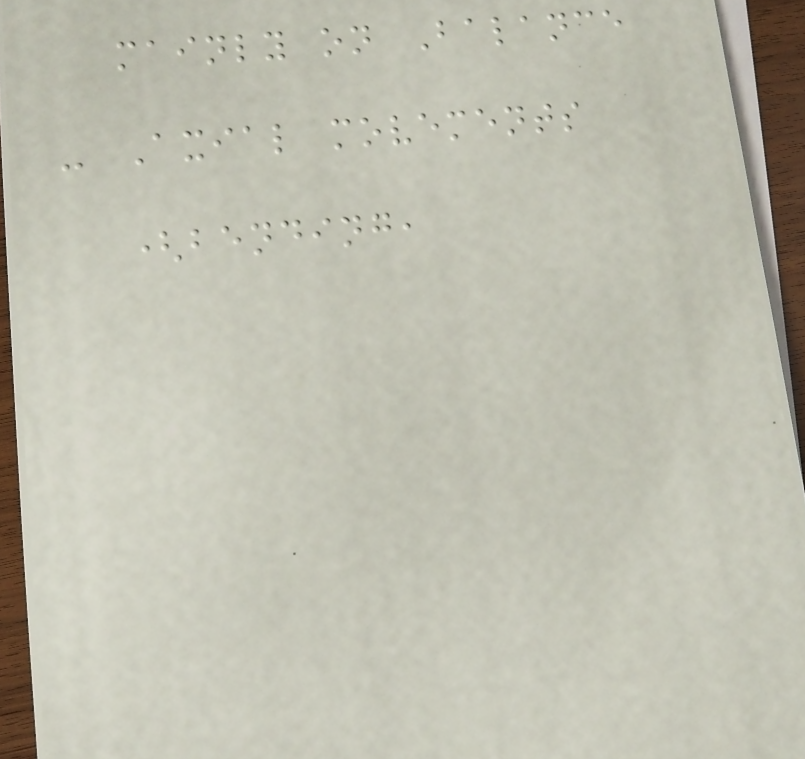mainly on Balance
- Axial movements
(bending,
